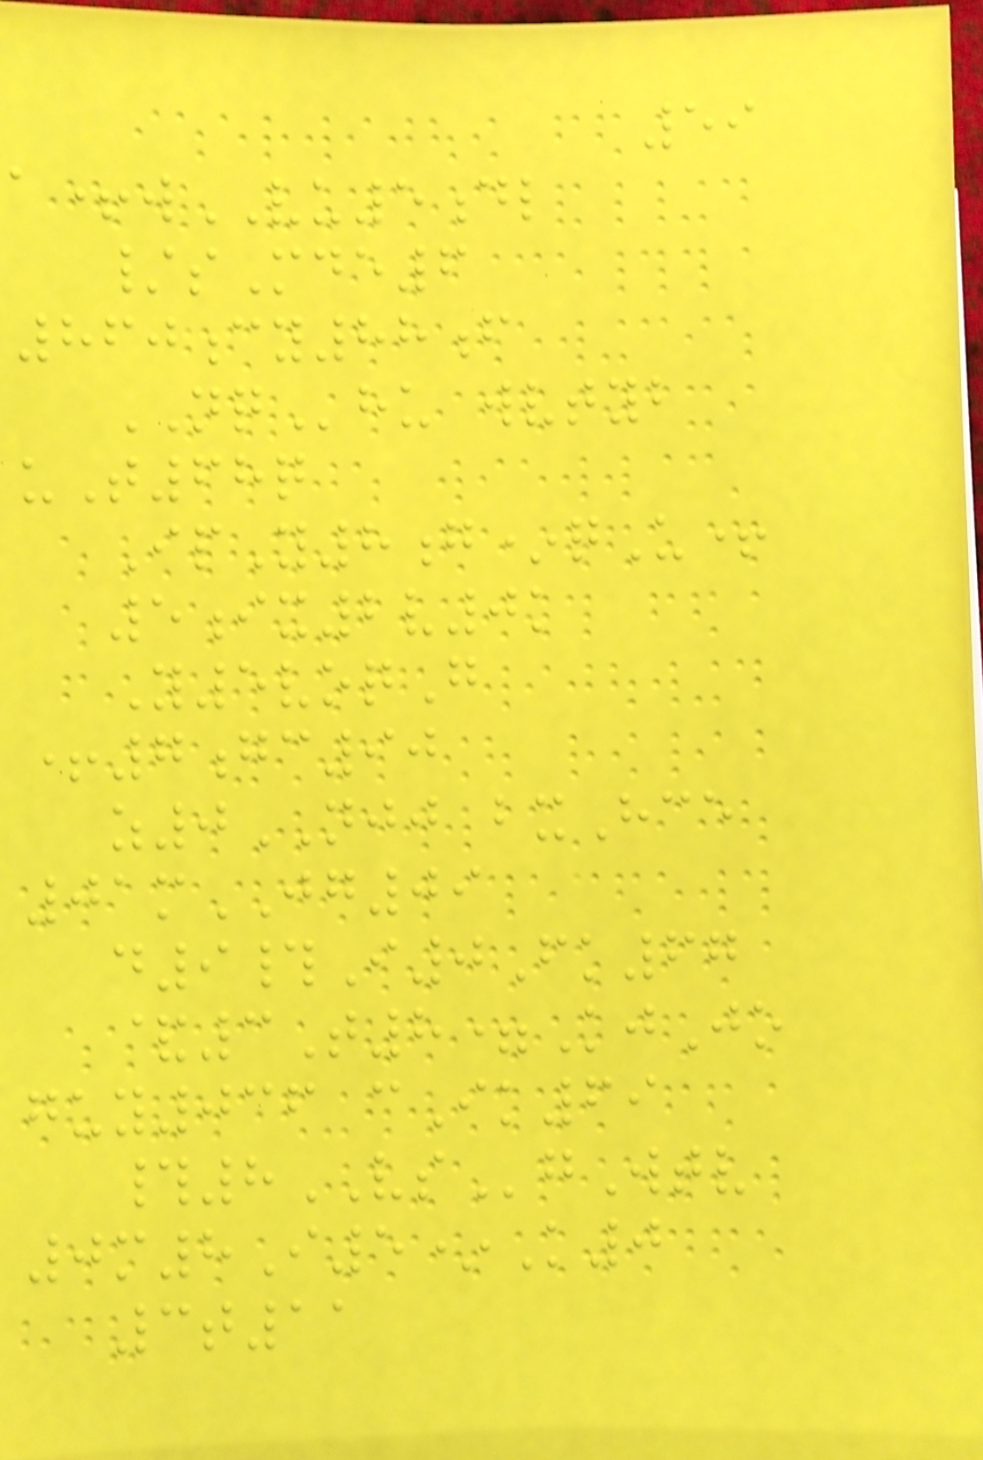59
a+wVU5dl
/sMde6
860cy88f
NQhu wvtyb
uT68q
IpY8g*qU+
5ix2v0k
Y5voqG
+7gc90
z0NJJ bxHce
01mJG09
d9#I0Fk67
&3T8=KjJo
guy036 cIk69
#8VSgWtv
0m8I5*K0
3t11
